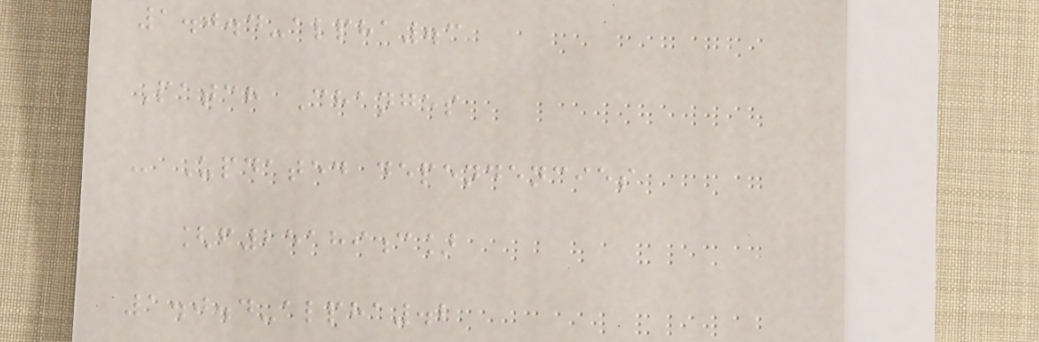1.0.4-alpha.3
Patch Changes
- Updated dependencies
[f25189c]
1.0.4-alpha.2
